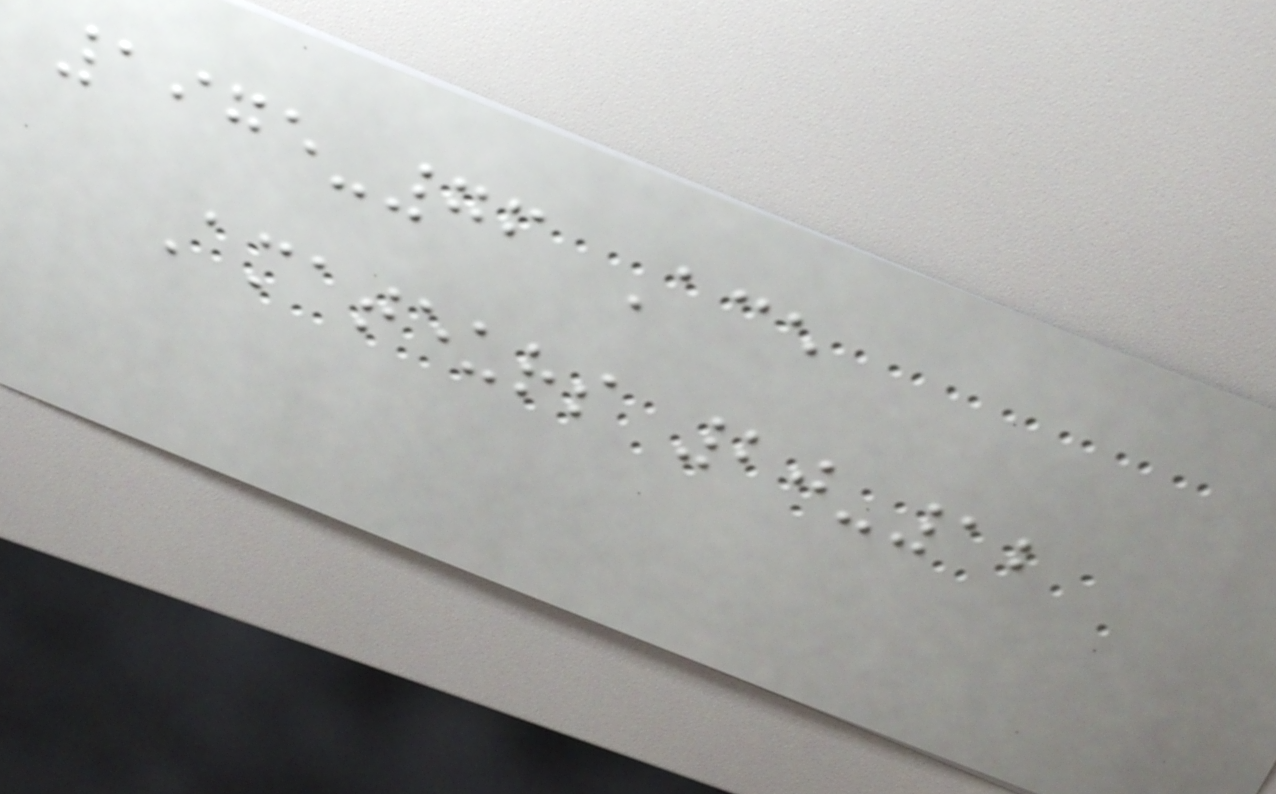1975-76 Ace
Amateurs 20-12
